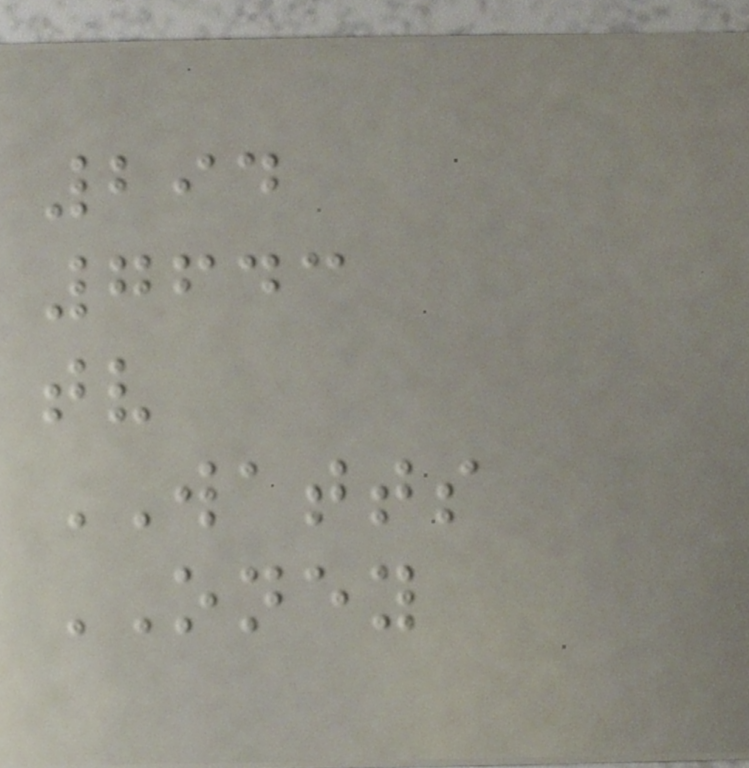294
7643
tv
WATTS
ONEY
